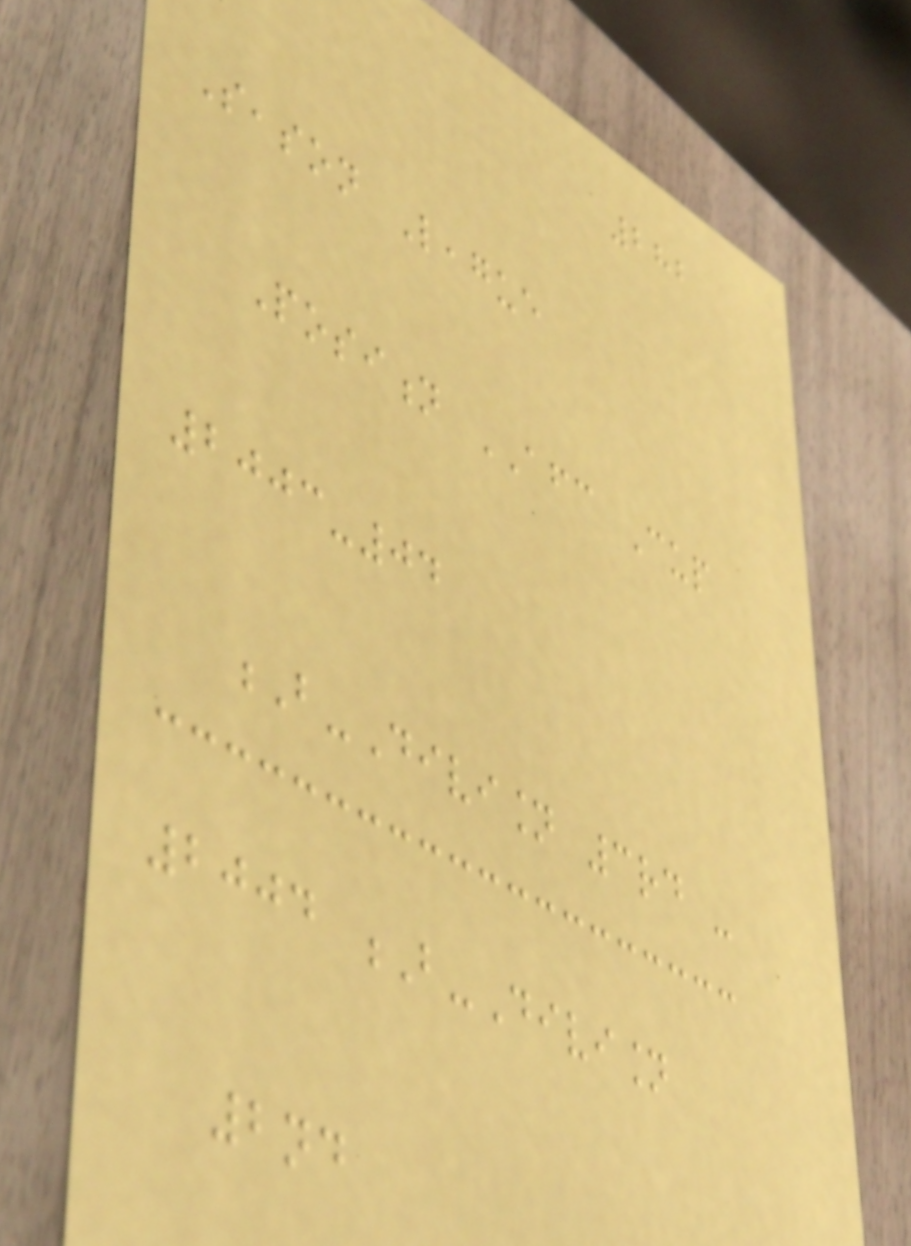282
Season League
Position AFC Cup
2003-04
B-Division 3rd -
2004 B-Division
2nd
